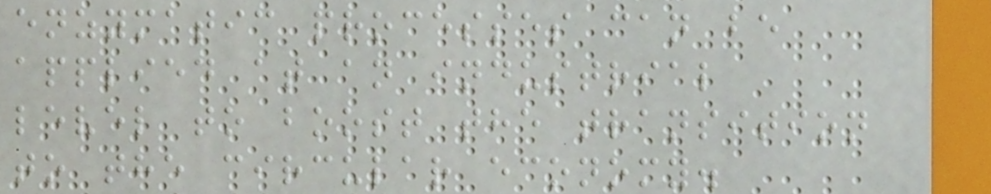enzymatic processes can be
applied at an industrial
level to boost the transition
to the circular economy.
